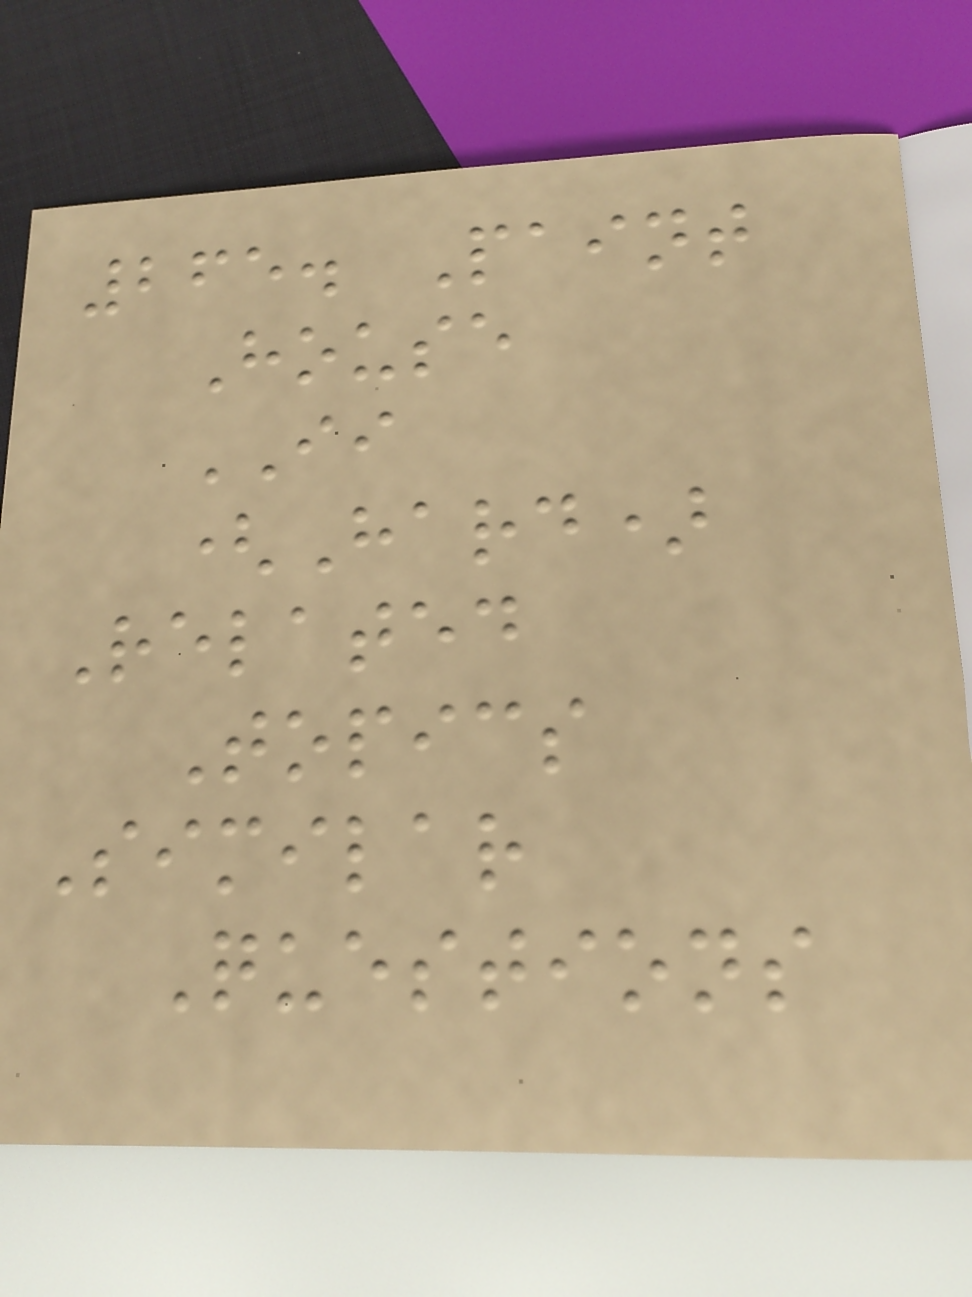265. Paint
House
II
(Hard)
Related
Topics
Similar
Questions
